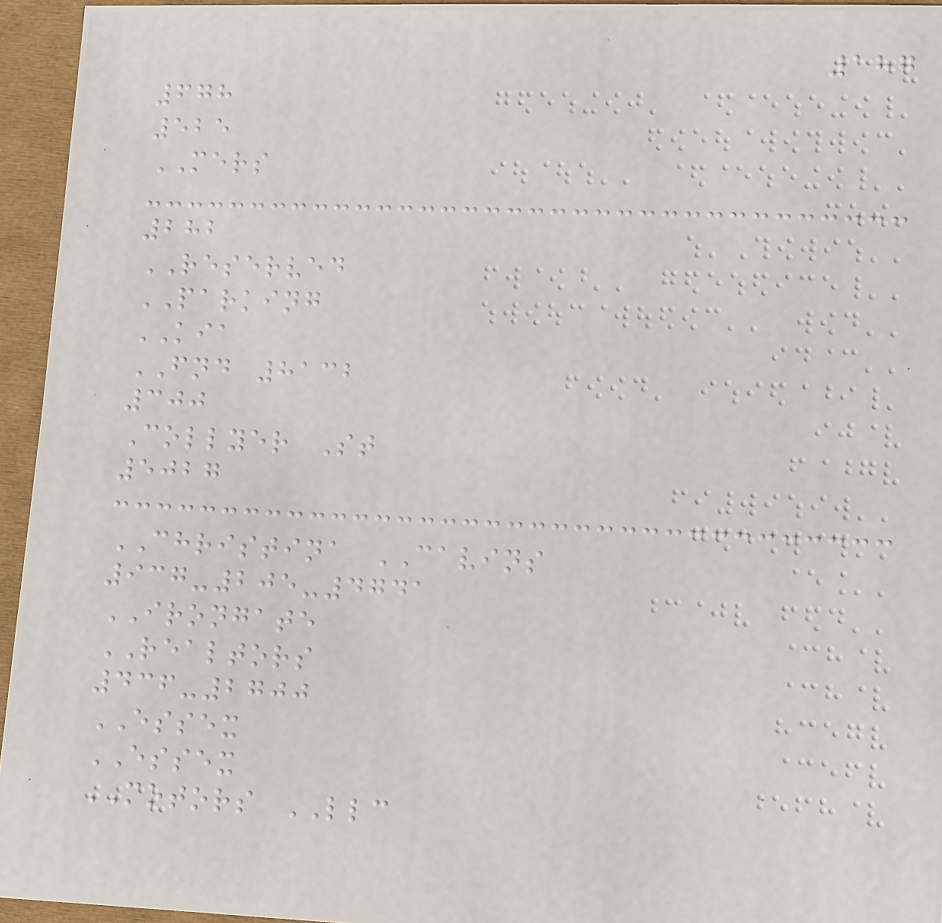187
678
525
MERS
282
RESERVED
PARKING
KIA
FND 8132
300
Collyer St
5027
CHRISTINA CAVINS
937-205-4741
IRONGATE
REALTORS
436-2700
ESSEX
ESSEX
MOTORS LLC
